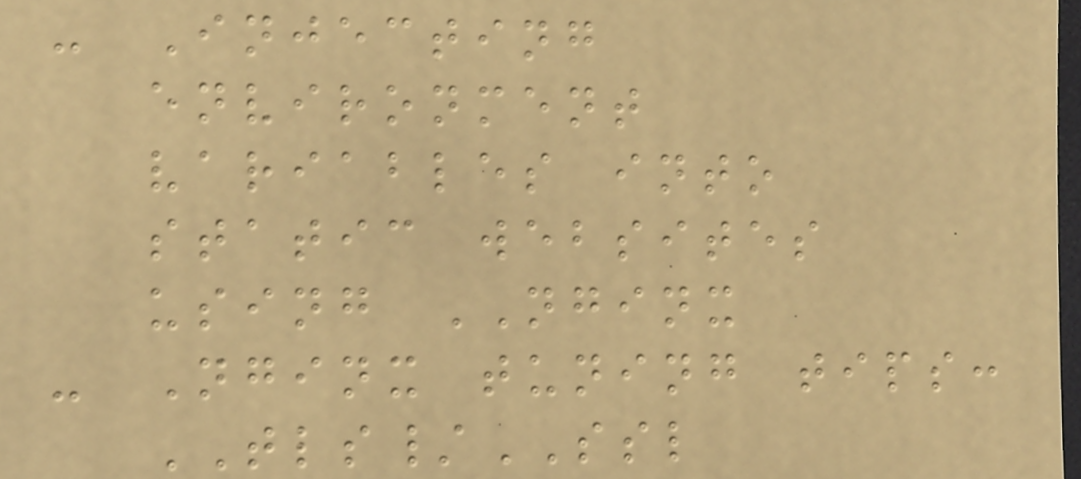- Injecting
environment
variables into
static websites
using NGINX
- Nginx tuning tips:
TLS/SSL
